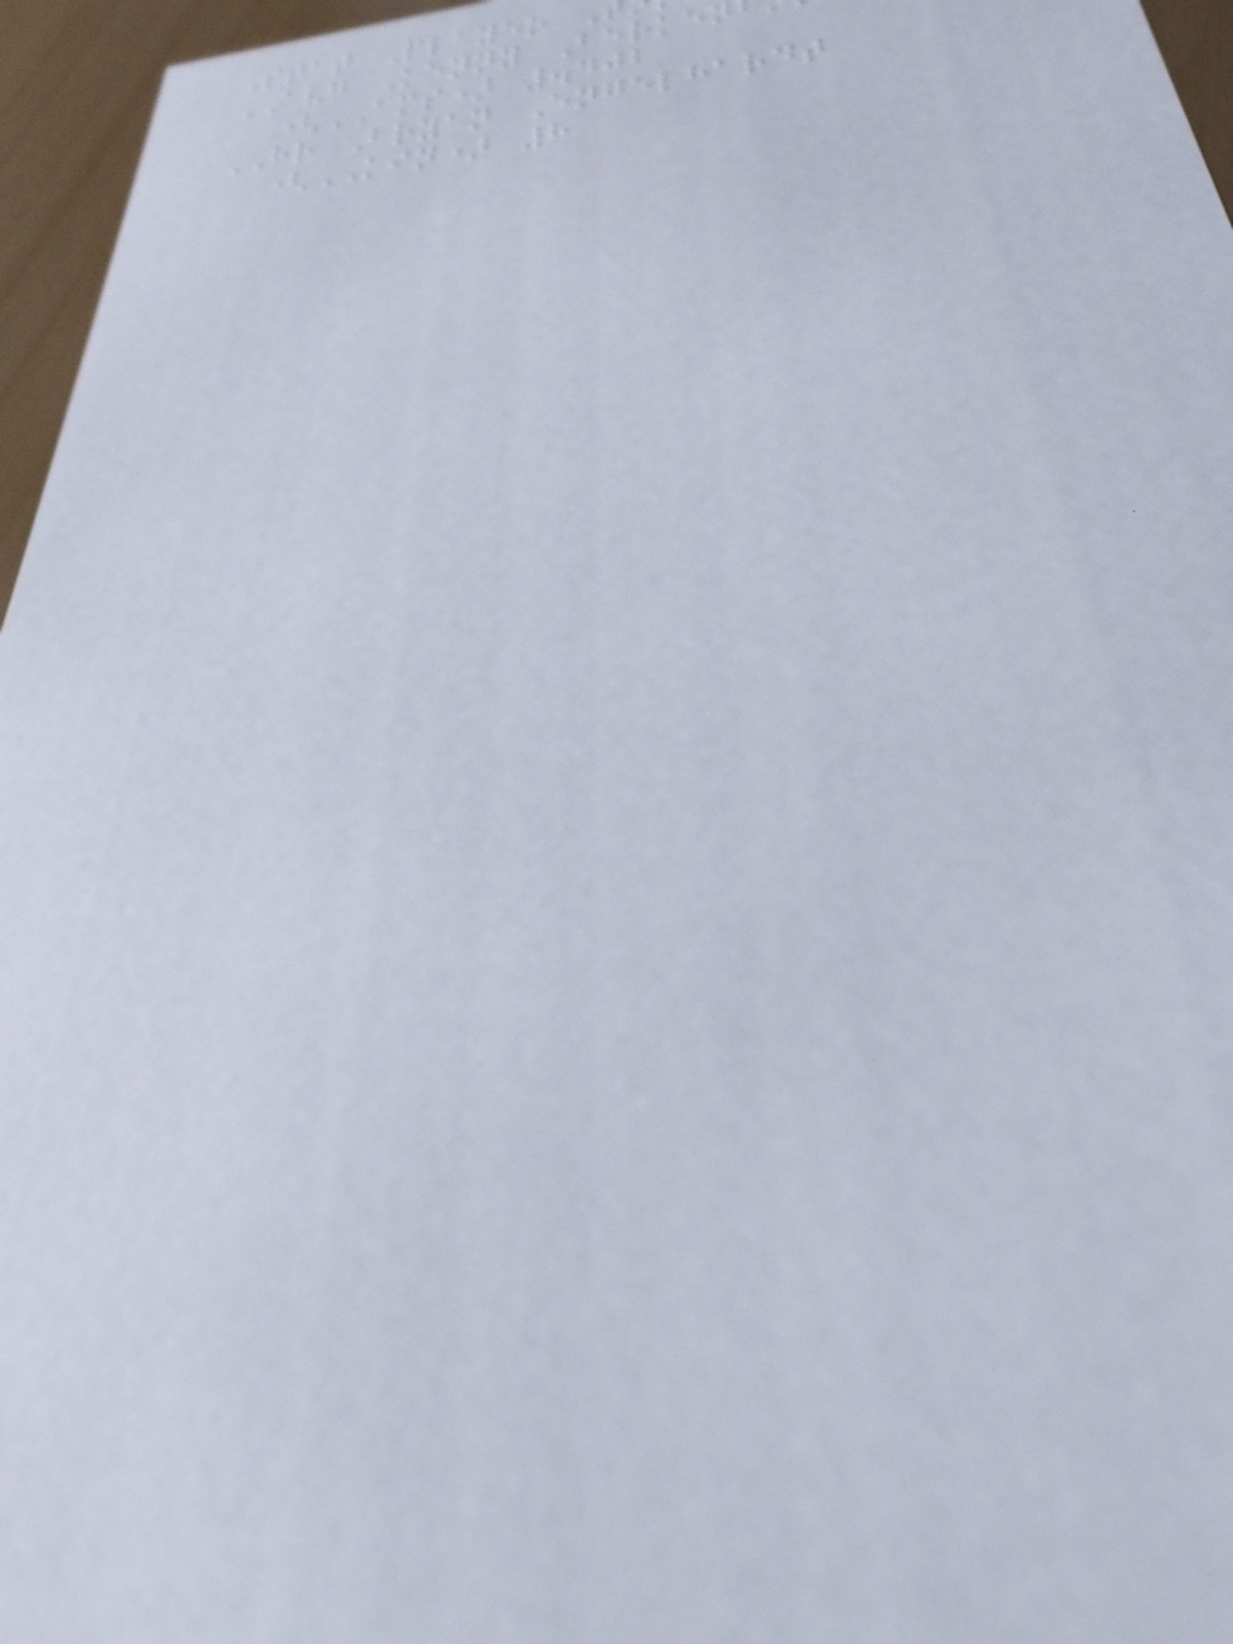Stat Player
AVG Kenny Berken
(AMS) .402
HR Bryan Engelhardt
(KIN) 8
